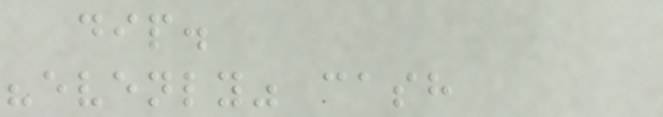dip.
"evenly" cash
